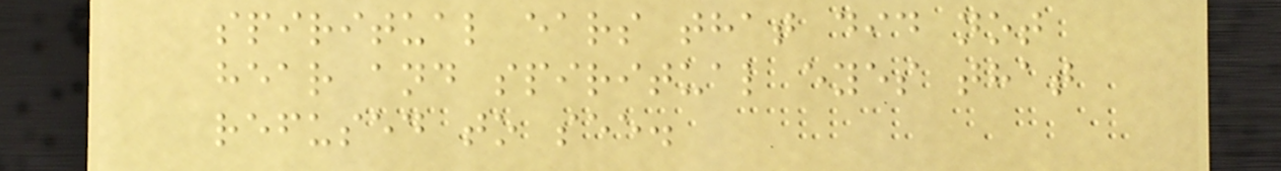spiritual ears that did not
hear and spiritual eyes that
refused to see.
